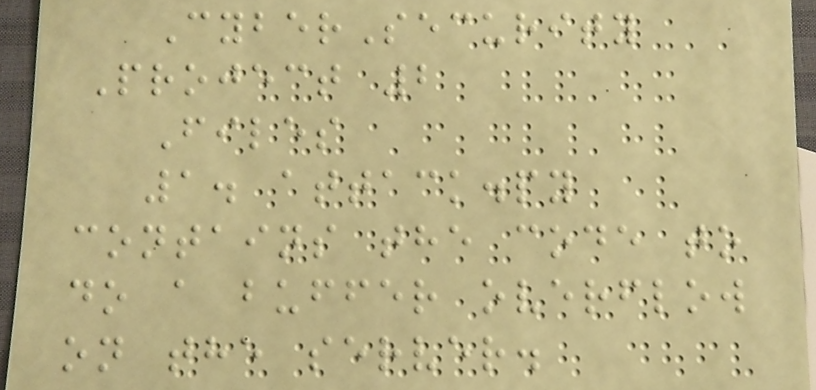CyberSecurity
Project 2
Files
1. attack.py
contains the code to
do a buffer overflow
on the server.
